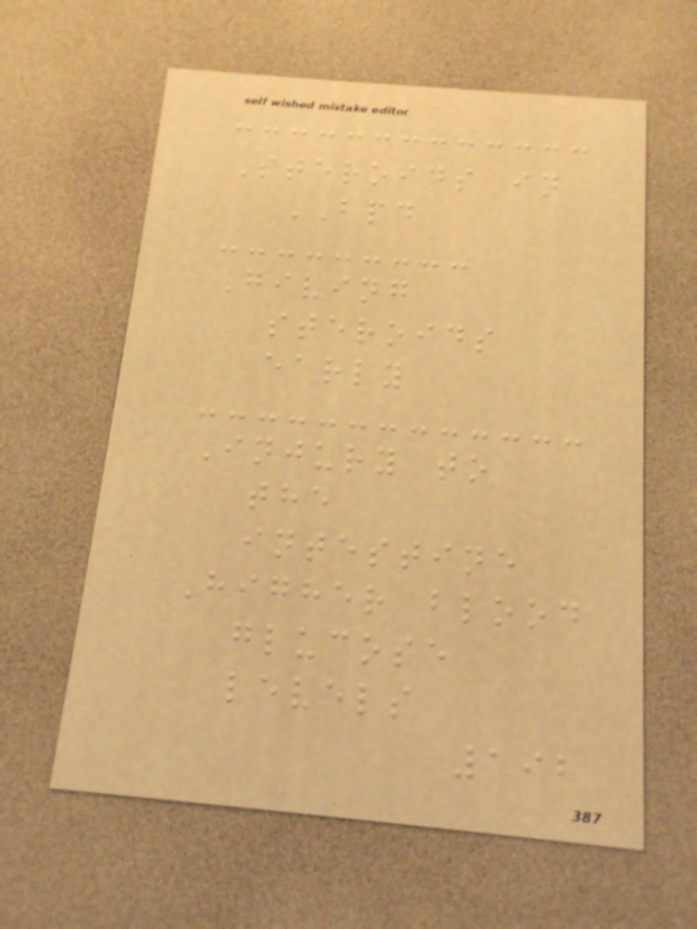Steroids in
BPD
Giving
steroids
early
Injury to
the
intestine
Higher blood
glucose
levels
192
